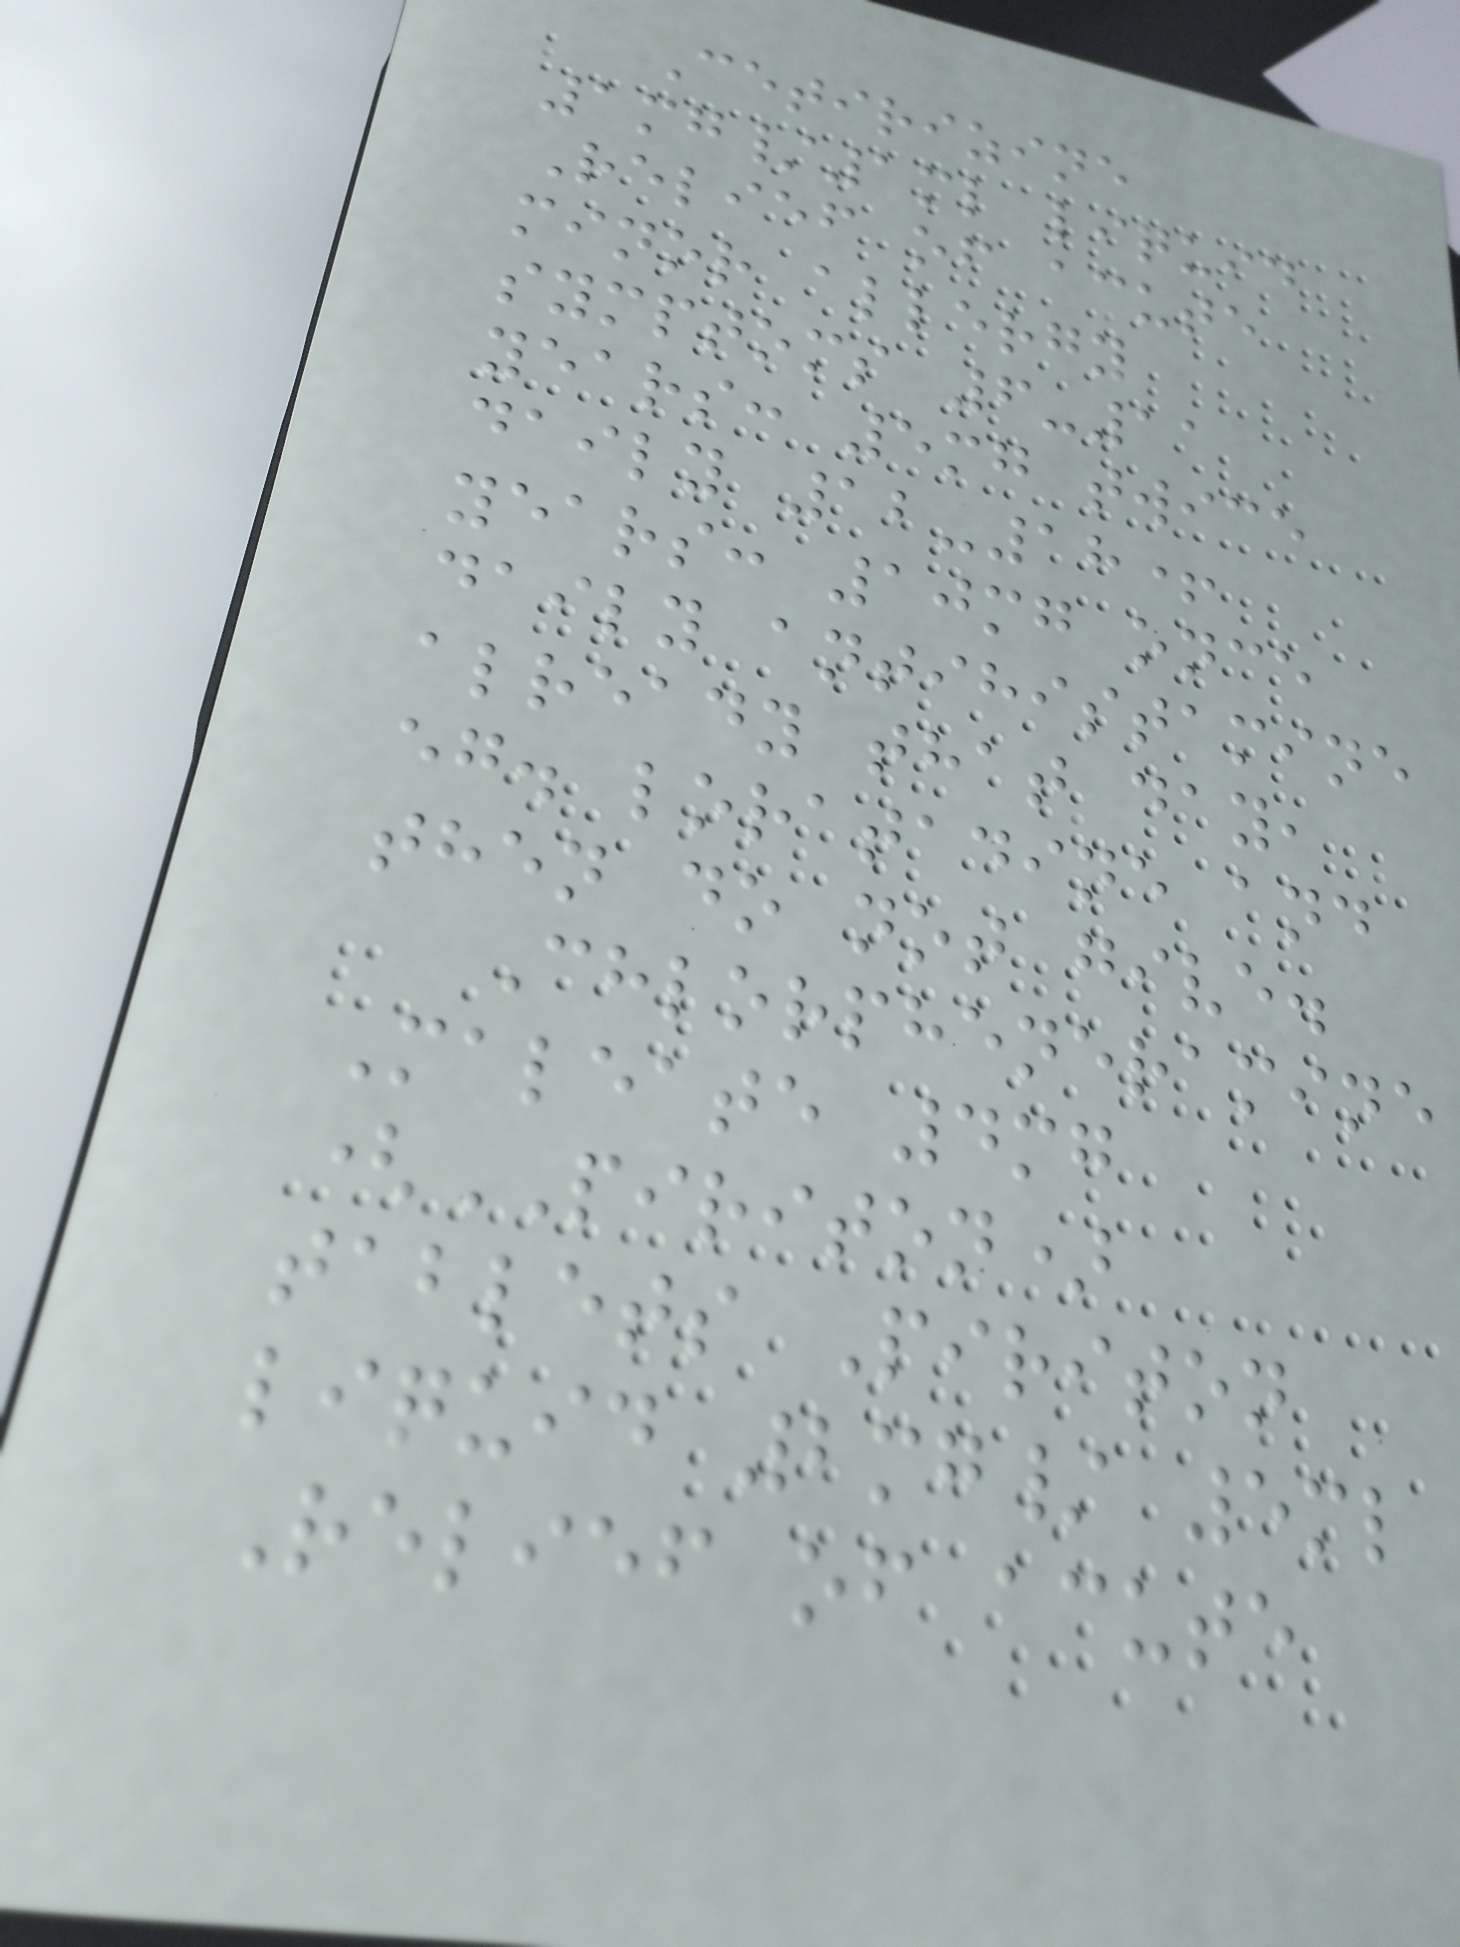Cetirizine
1mg/1ml liquid
Relief of acute
minor allergy
symptoms 6-11
years: 5mg twice
daily 12-18+
years: 10mg once
daily antihistamine
already that day,
eg. loratadine and
then do not give.
Chlorpheneramine
Maleate 4mg
(PIRITON)
tablets Piriton
liquid 2mg/ 5ml
Relief of acute
